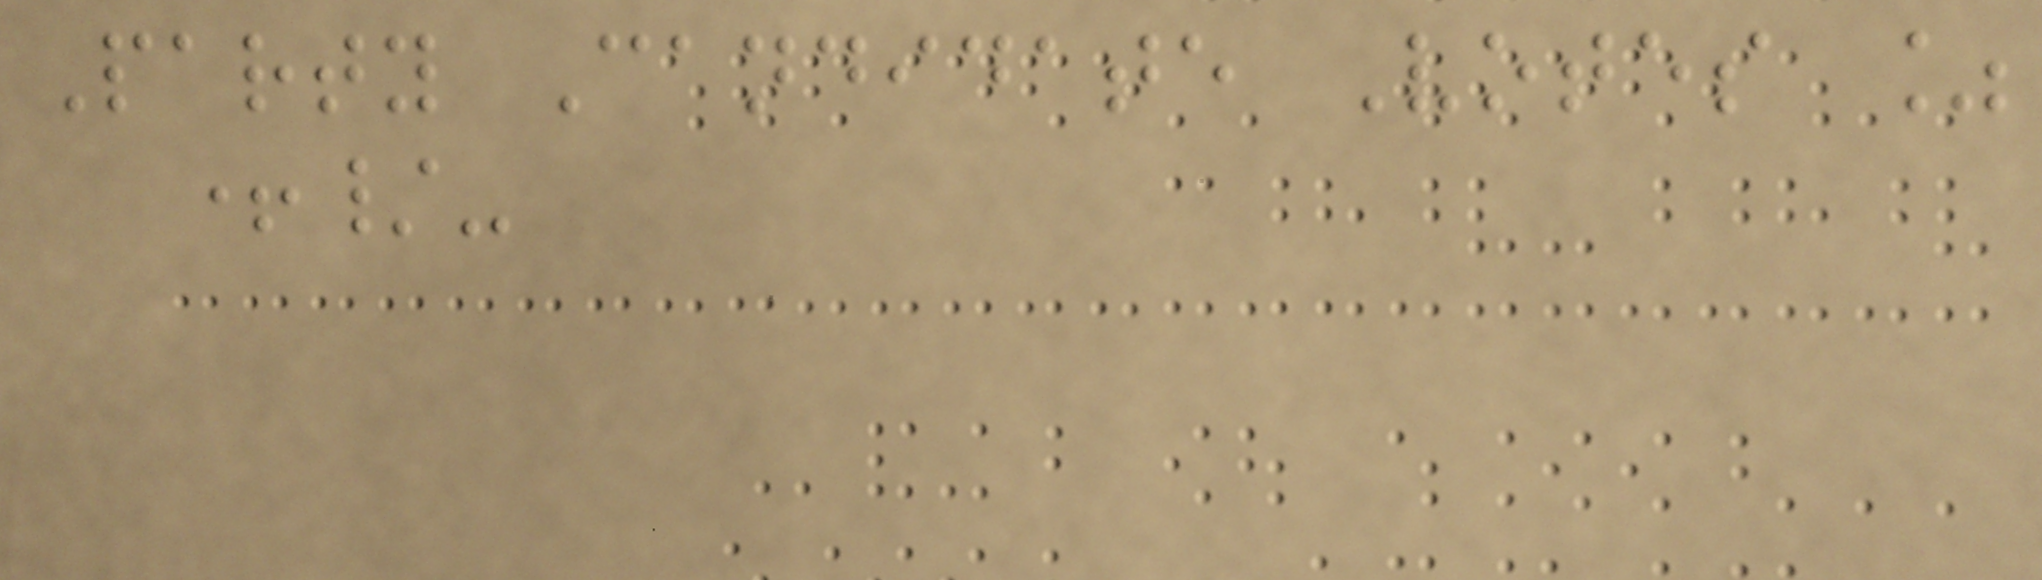Party Candidate Votes %
+/-
